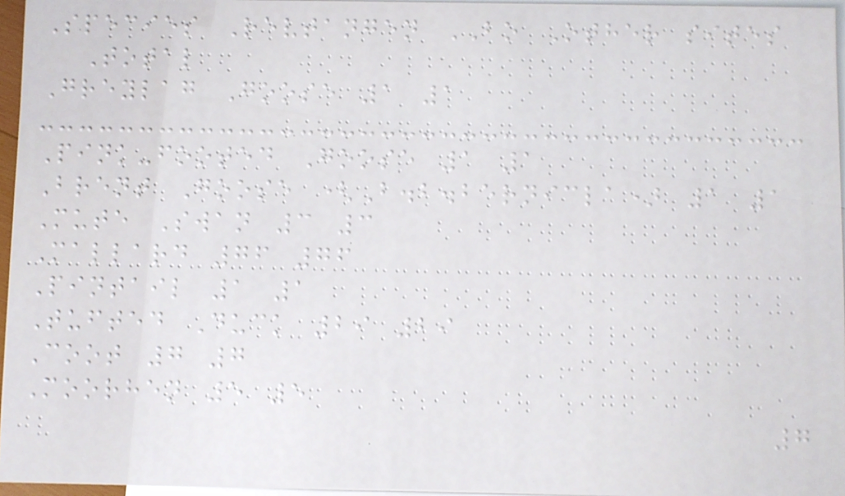Species Revtangen BO Other sites
Total
Greylag Goose 1 1
Pink-footed Goose 1 1
Brent Goose (B.b.bernicla) 1 1
Mute Swan 3 3
Mallard 76 76
Pintail 1 1
Tufted Duck 29 29
Coot 7 7
Moorhen 5 5
7
